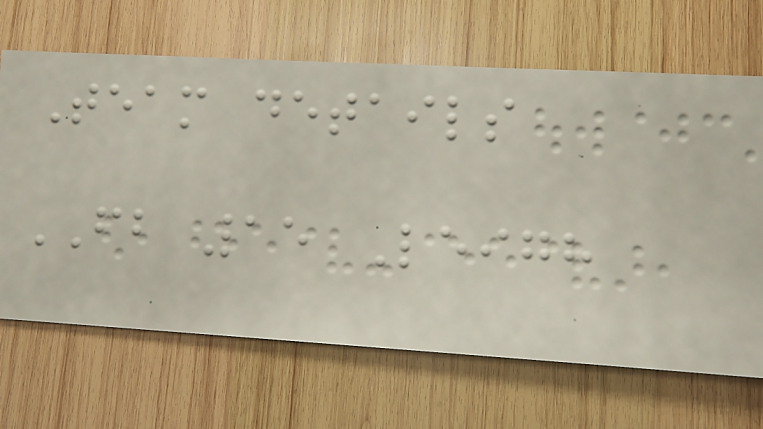Team details
FB 15 Leigh
